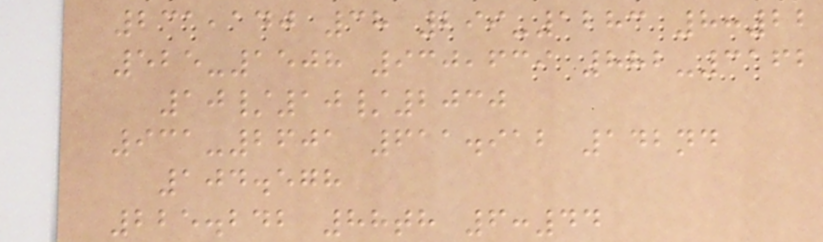231,140 38 299-1283 8:22
525-1508 930,639 882-3162
10/10/2030
931-2601 611.912 142nd
104.578
225.242 88th 6:44
